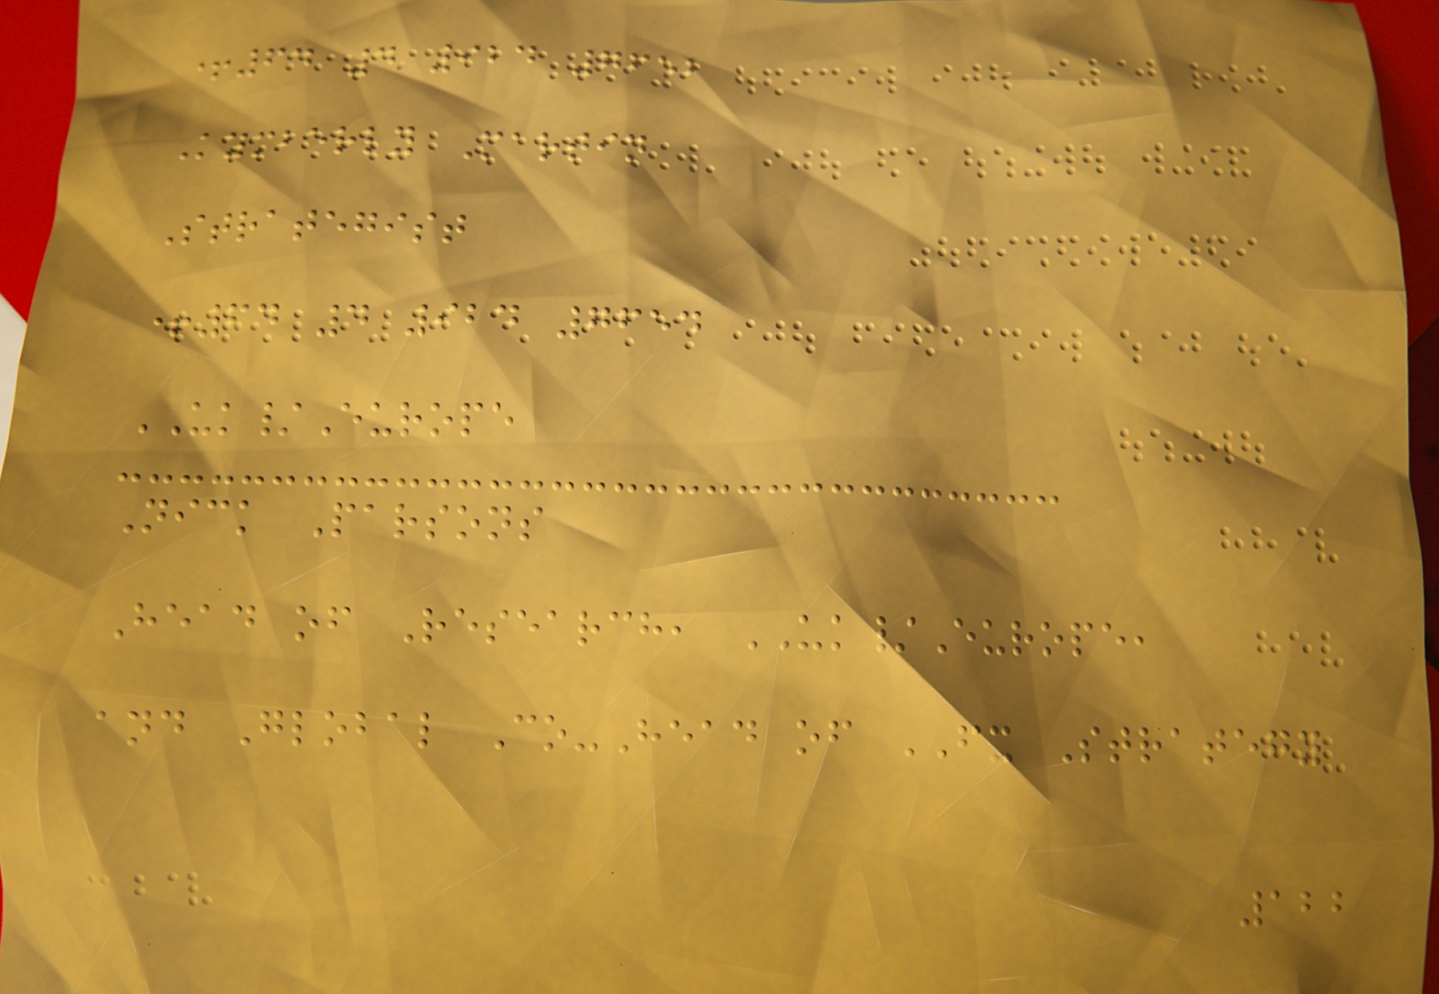+64 4 924 7652
Kymberly Martin
Strategist
+64 4 924 7654
UK/Europe
Nick Parsons
Head of Research, UK/Europe,
and Global Co-Head of FX Strategy
122
